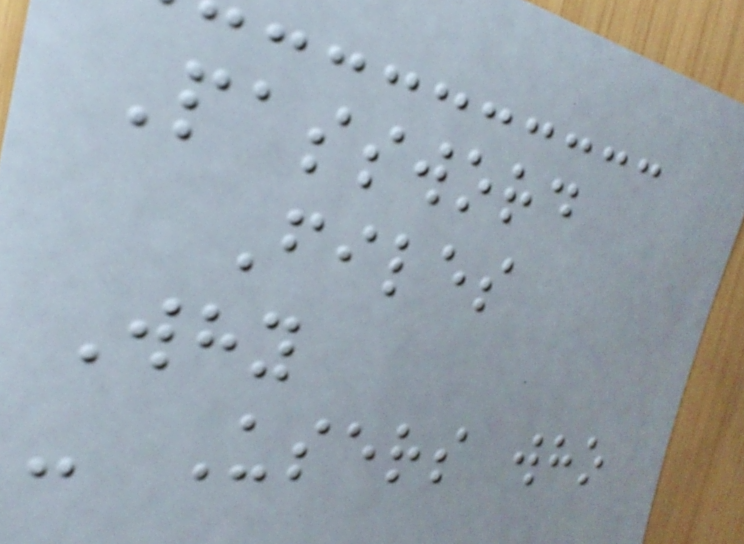Password
Files
Why
- Users who
